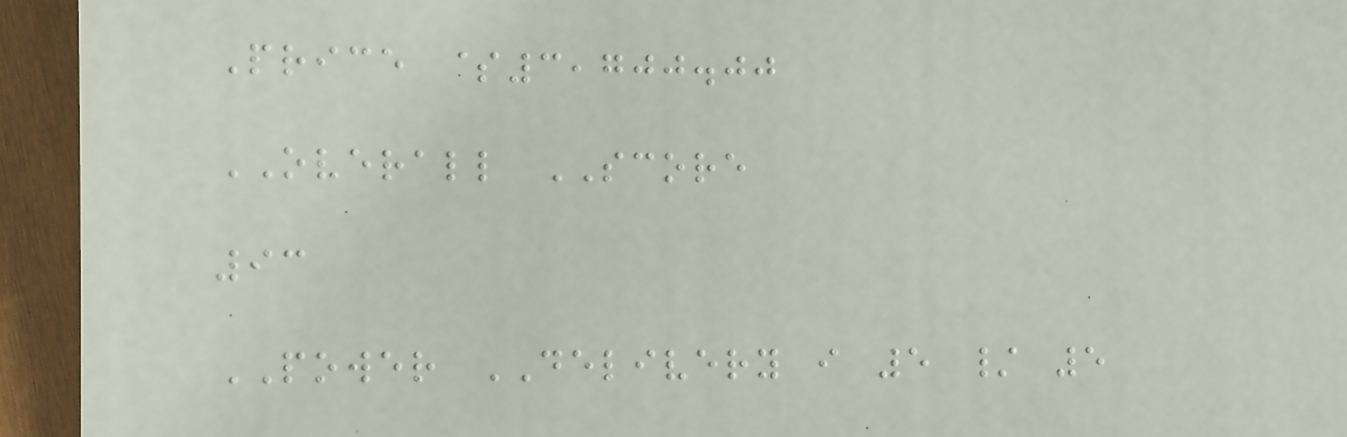Price $3,700.00
OVERALL SCORE
93
POWER DELIVERY i 5 / 5
